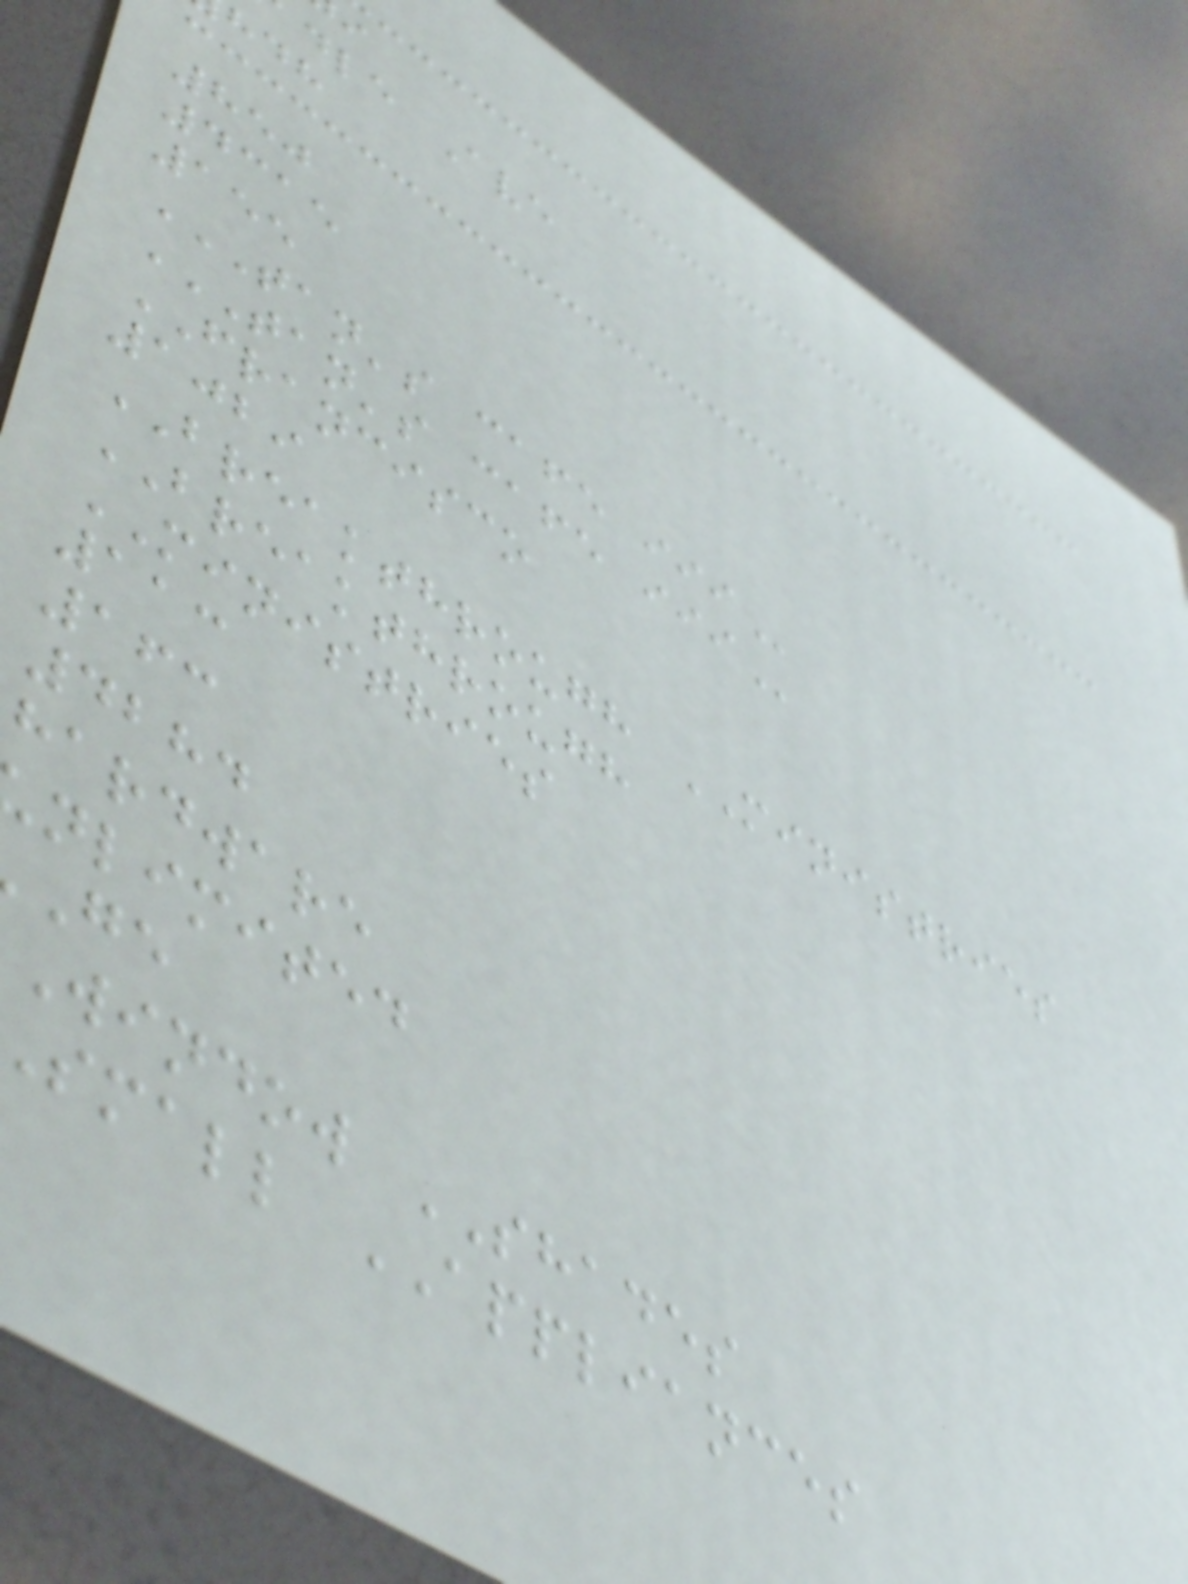dle Ave
850
4315
155
TAN'S CAFE III
TAN'S CAFE III
FRANCISCO
1029
BREAKTHROUGH MINISTRIES
BREAKTHROUGH
MINISTRIES
113
163
4284
hardware
nlimited
window SHADES
small APPLIANCES
